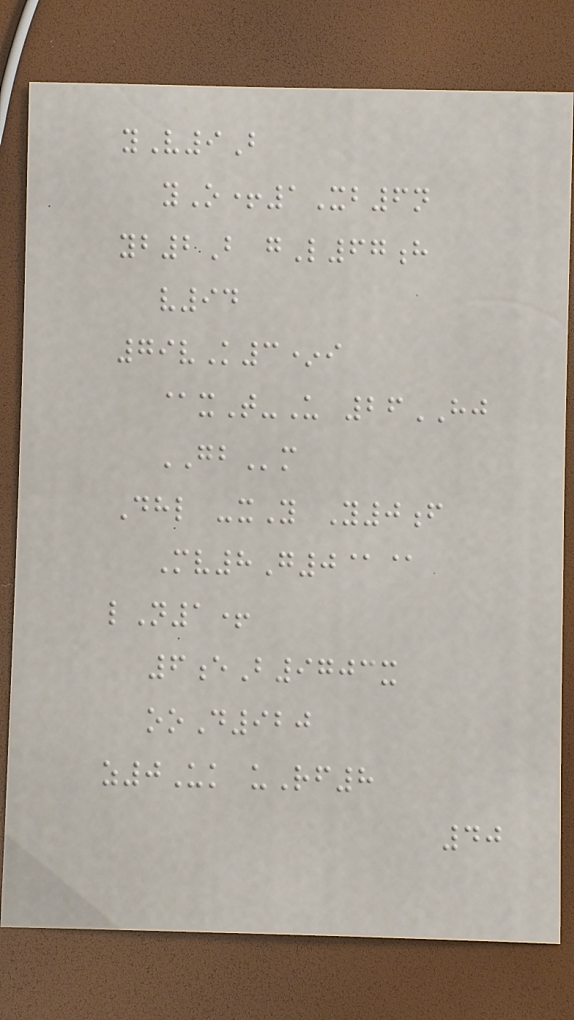yV9B
yO+1Xb6n
yb2B gL67h
v94
79vK3*i
@xT-U 26HJ
GBm
Dhl -xY Y0f
Mv8G0@@
lN1+
6eB9703x
ooD920
z0Uk uRf8
40
